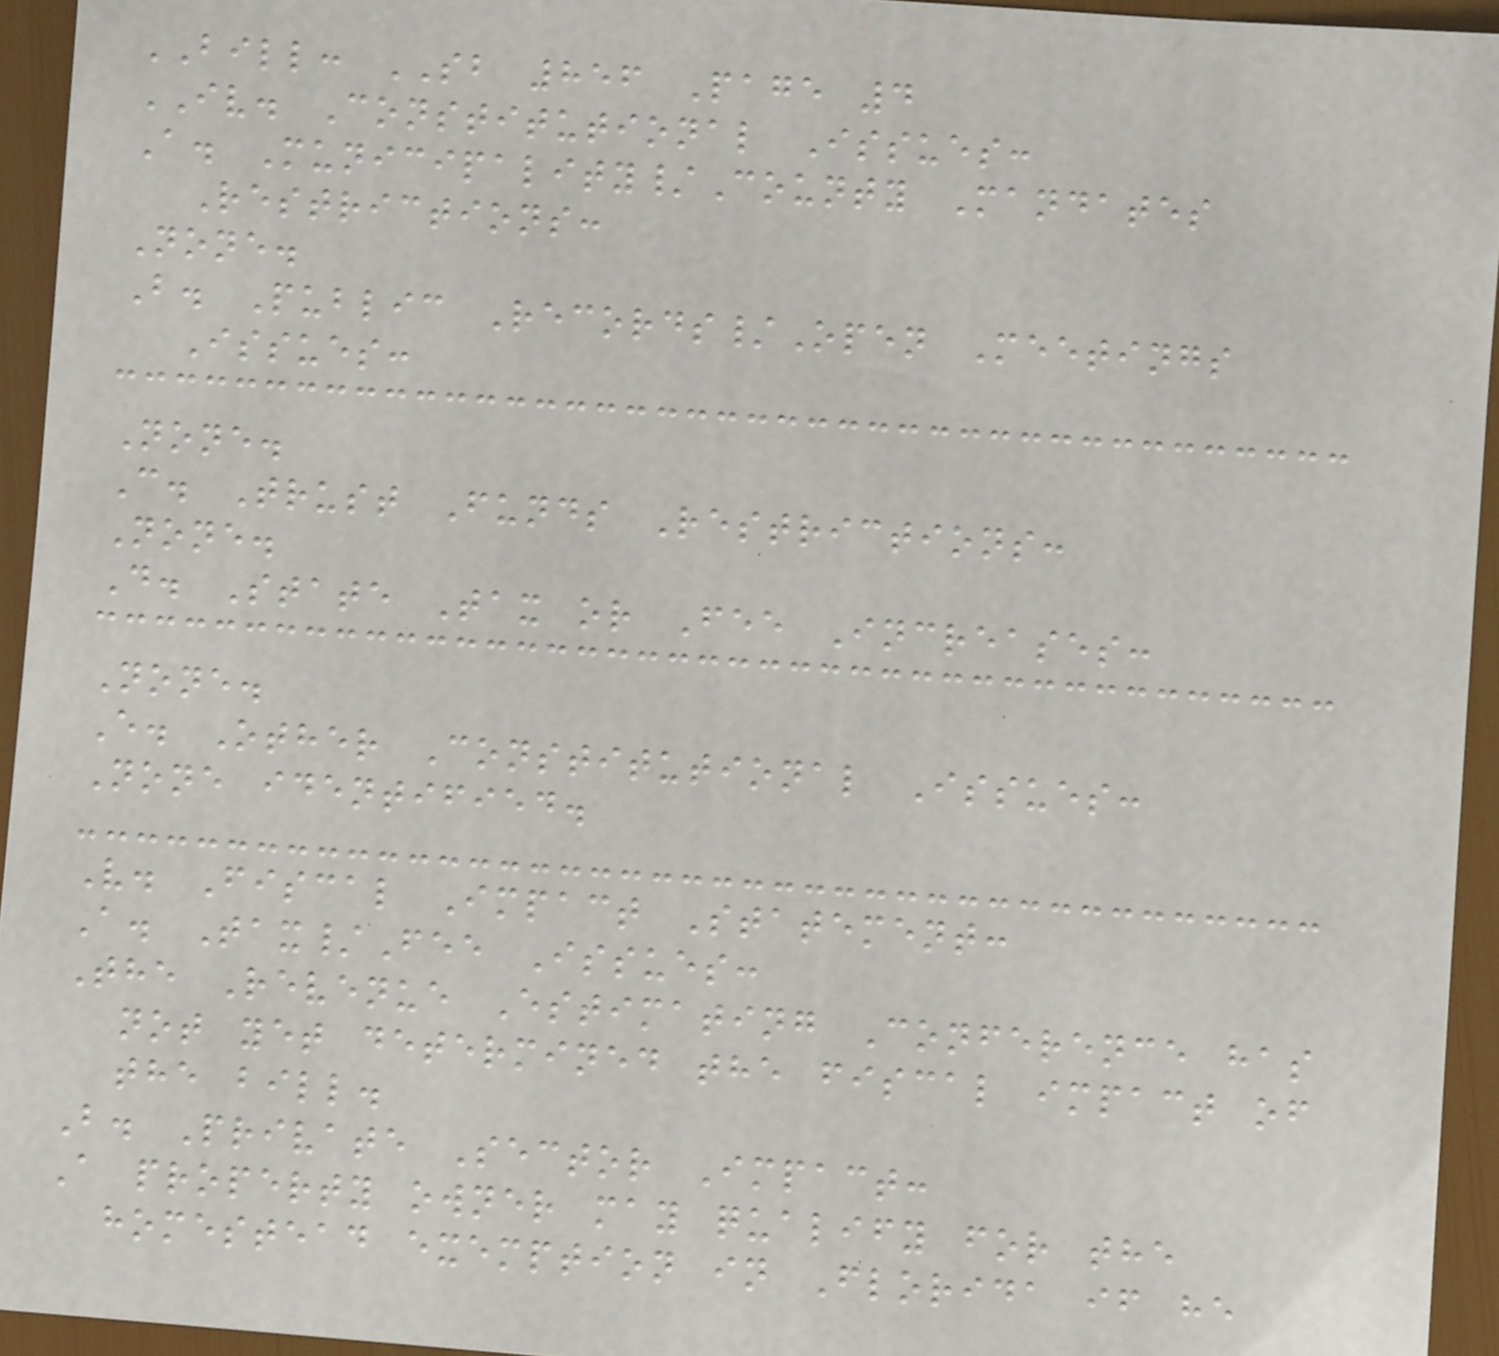BILL: SB 856 Page 4
IV. Constitutional Issues:
A. Municipality/County Mandates
Restrictions:
None.
B. Public Records/Open Meetings
Issues:
None.
C. Trust Funds Restrictions:
None.
D. State Tax or Fee Increases:
None.
E. Other Constitutional Issues:
None identified.
V. Fiscal Impact Statement:
A. Tax/Fee Issues:
The Revenue Estimating Conference has
not yet determined the fiscal impact of
the bill.
B. Private Sector Impact:
A property owner may qualify for the
homestead exemption in Florida if he
